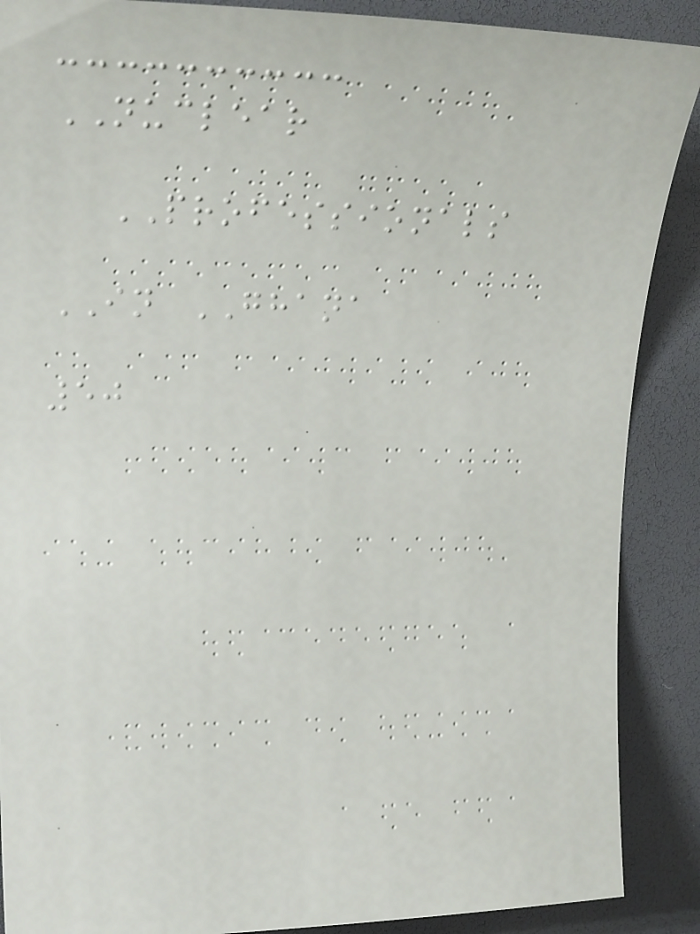NUCLEAR
PROFESSIONALS
IN GHANA
50
